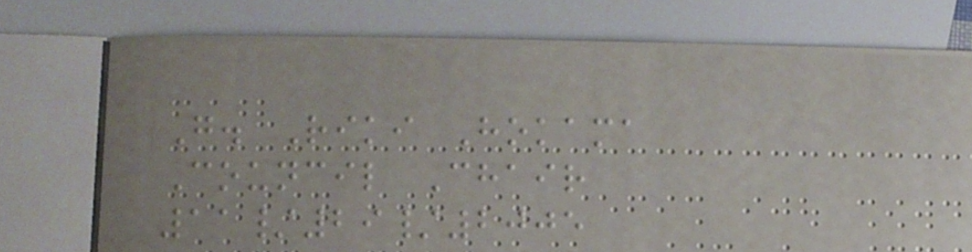G. Riki Hokama
Council Chair
11/29/2005
